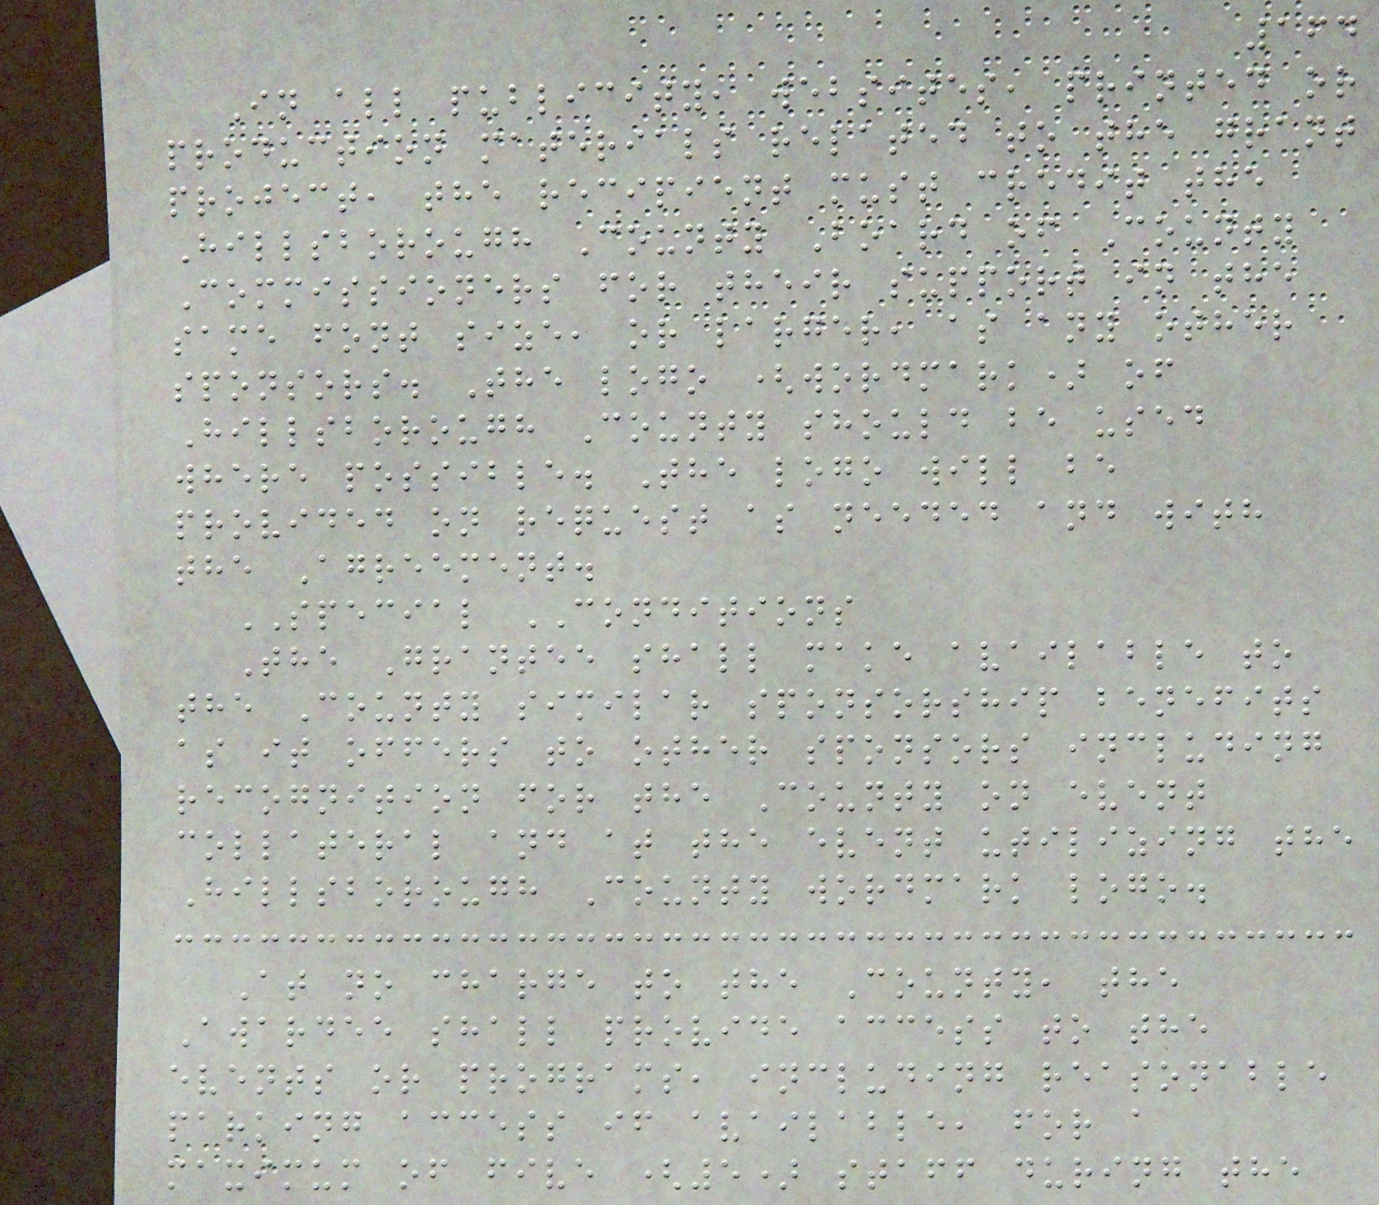164
In all publicity, websites, printed or
production materials related to the grant
project, the recipient must credit the
Hillsborough County Board of County
Commissioners for their support in the
same font size, or larger, as any other
sponsors. The logo (wordmark) of
Hillsborough County should be used
where possible. The logo will be
provided on request as needed and with
the Agreement.
SPECIAL CONDITIONS
The Grantee shall make available to
the County similar sponsorship benefits
as it offers to other sponsors including
recognition for the County on event
collateral and at the event utilizing the
Hillsborough County wordmark logo.
At no charge to the County, the
Awardee shall provide access to the
events or programs, including reasonable
parking access if available, for a
maximum of five (5) staff during the
